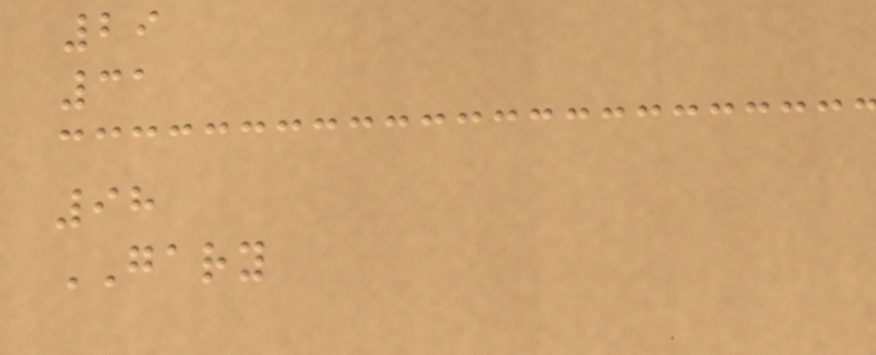29
31
98
GARY
